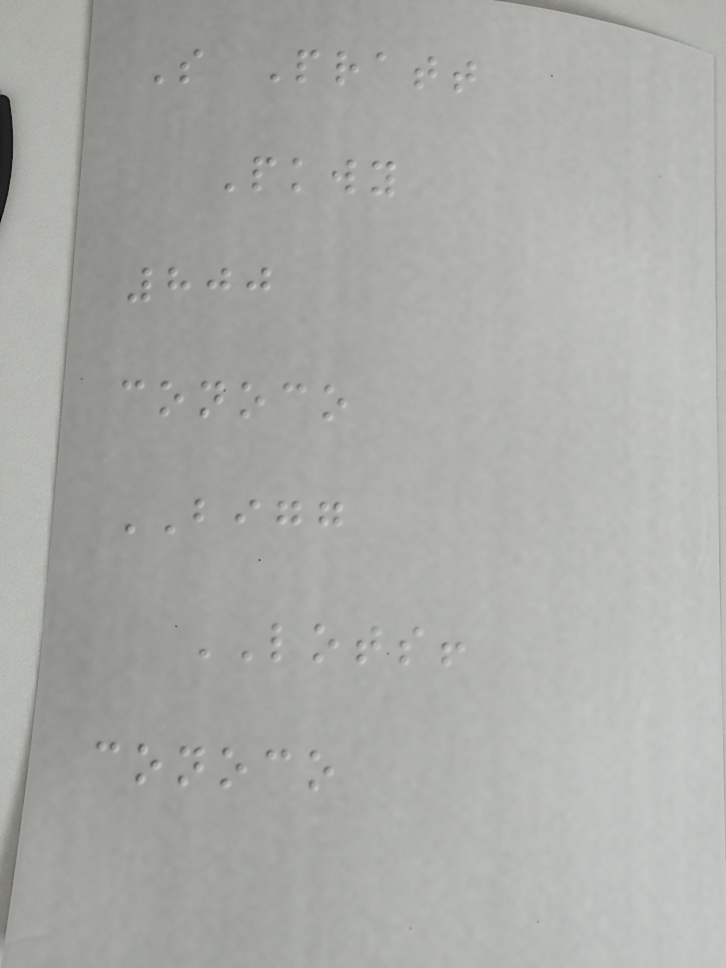S Pratt
Pkwy
800
conoco
BIGG
LOTS!
conoco
